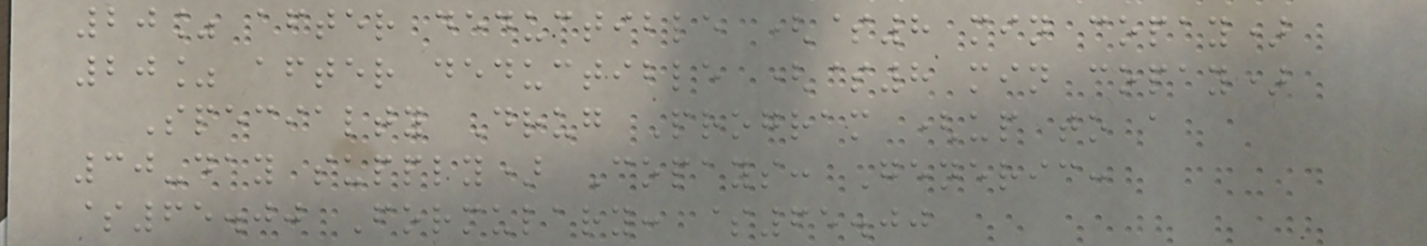20% after deductible ($8 min copay)
20% after deductible ($8 min copay)
Specialty Drug Program (up to a
30-day supply) Copays: Generic:
$65.00 Formulary: $65.00
